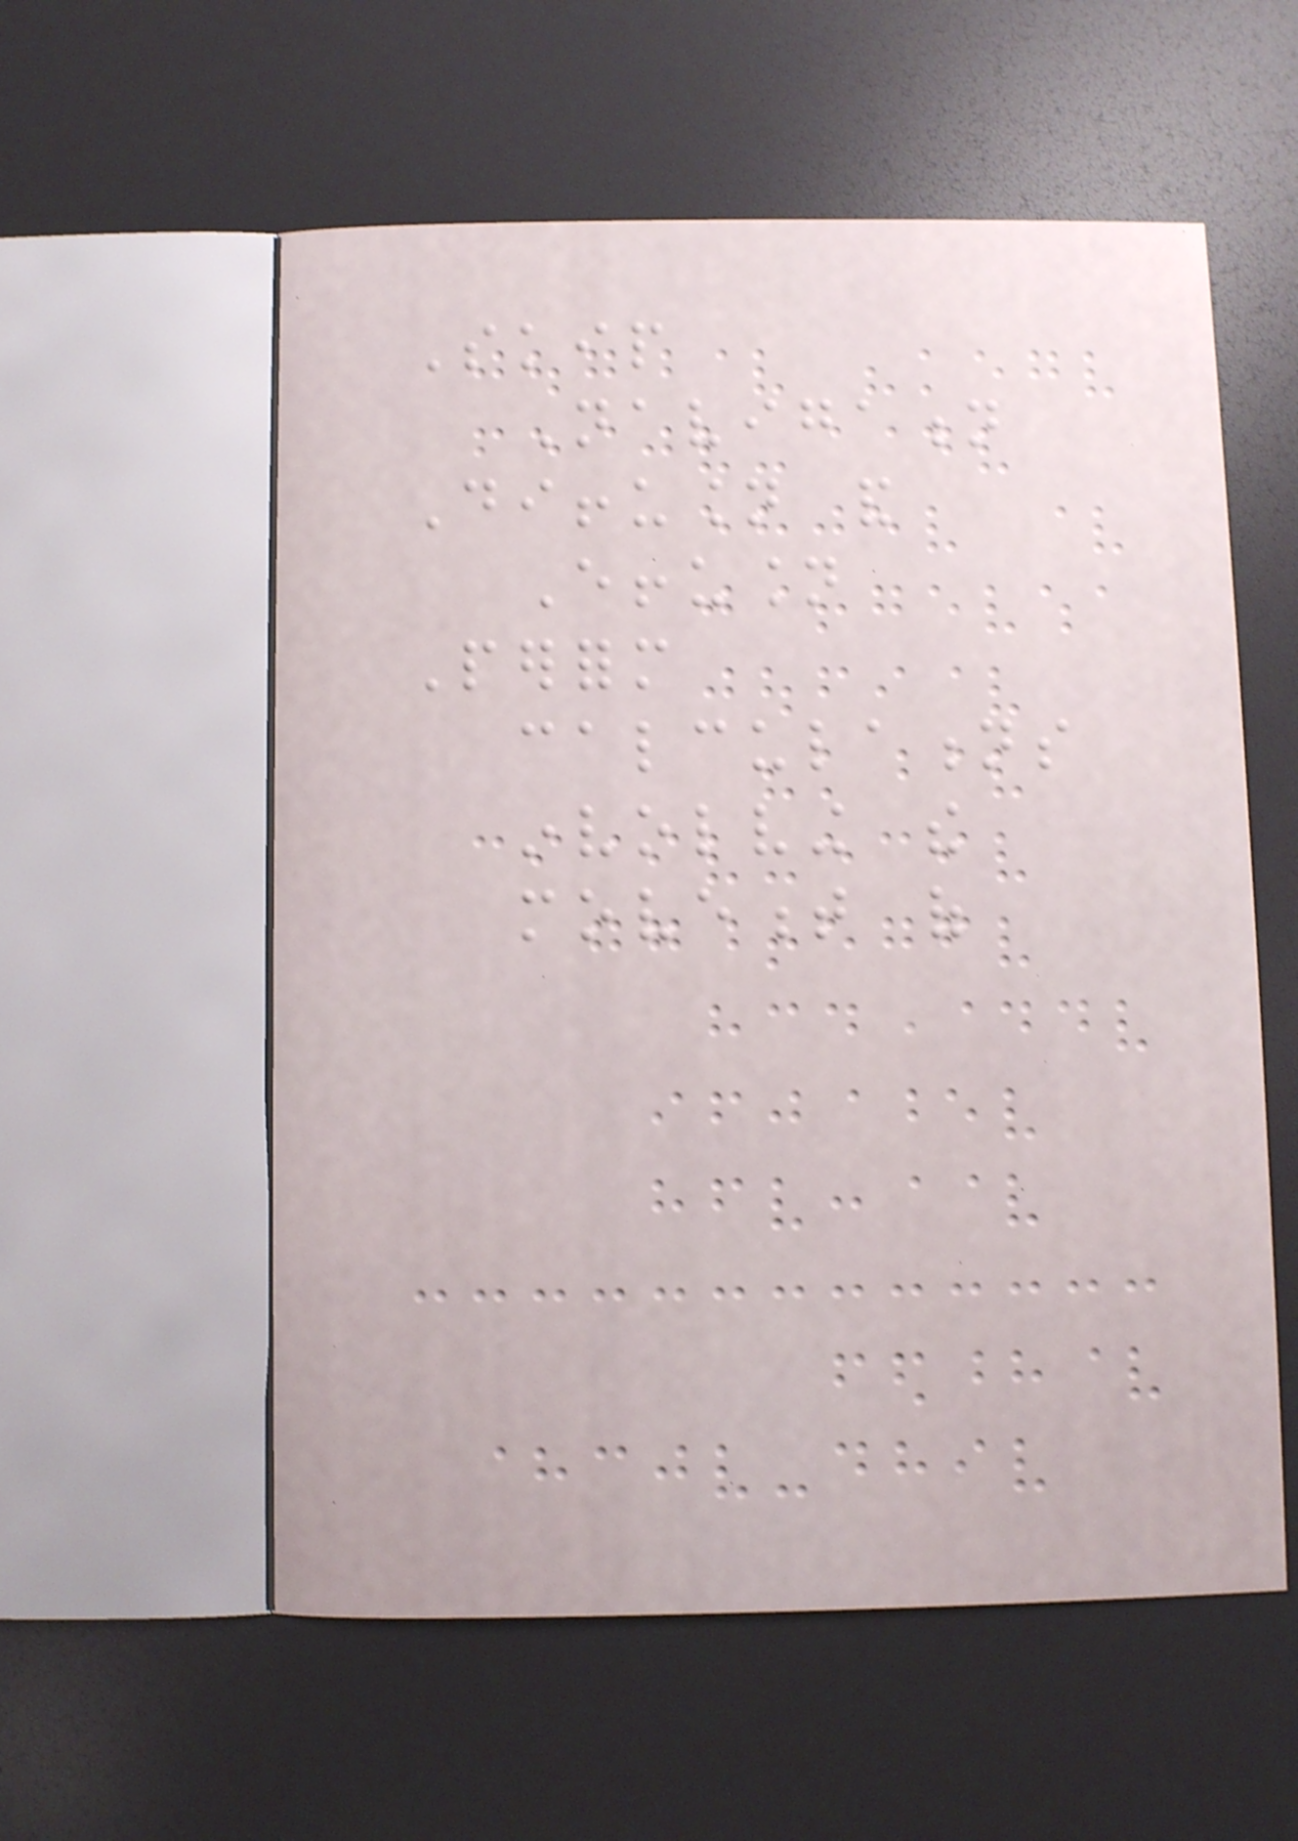Skip
Navigation
Diffusion and
Effusion
Perform
calculations
involving the
movement of
